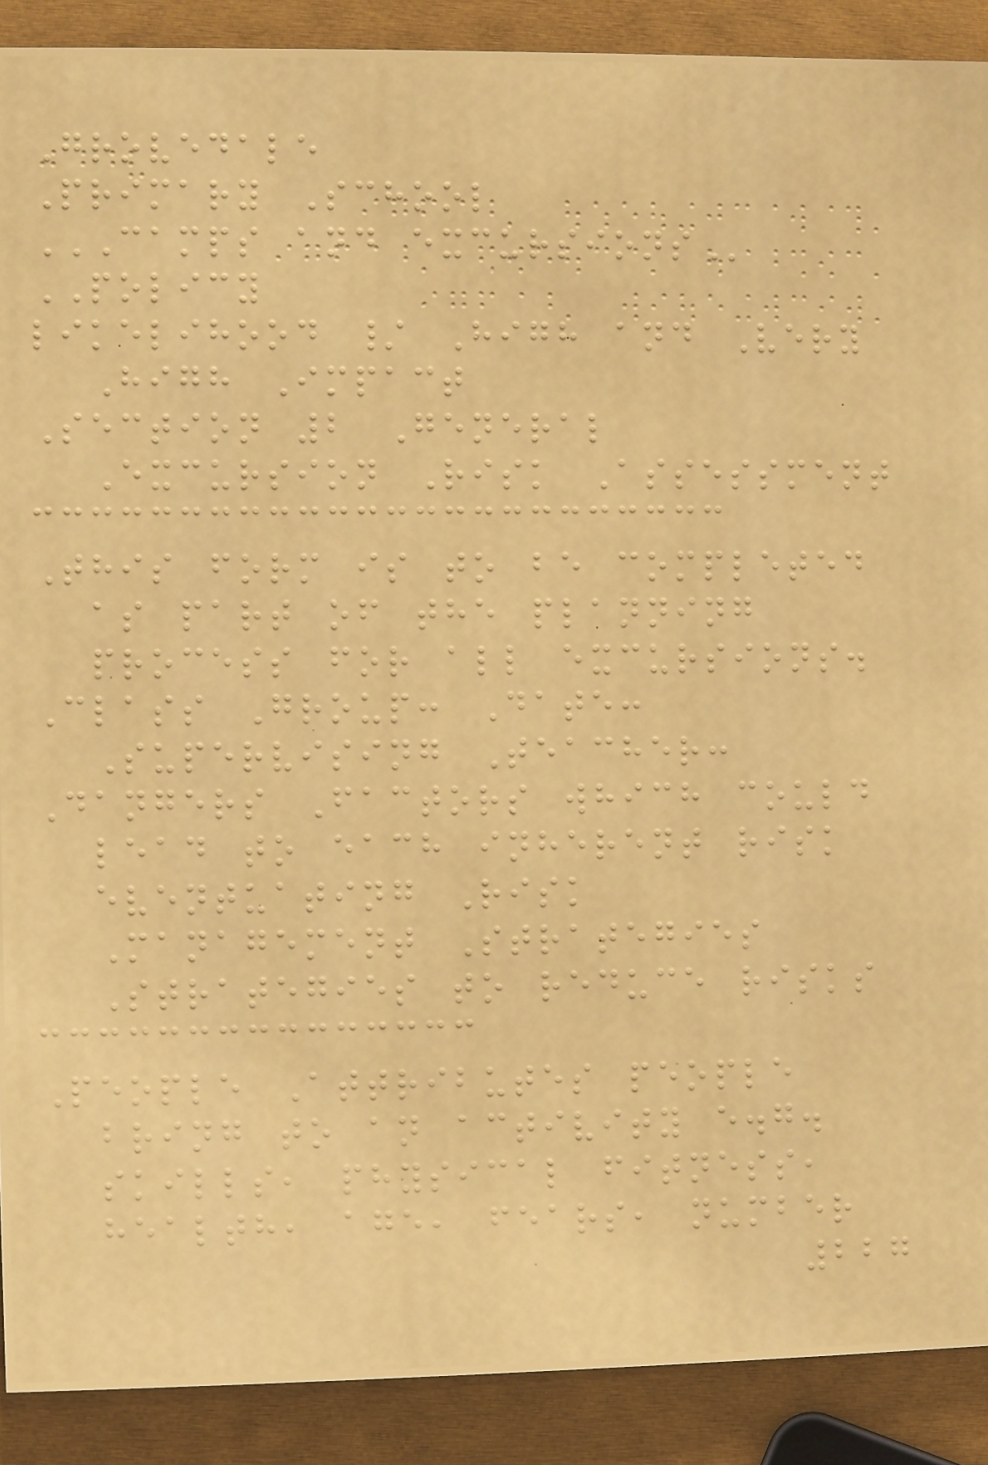Grovedale
Primary School
CAMPS AND EXCURSIONS
POLICY
likelihood / High and Very
High Impact
Section 2 General
Excursion Risk Assessment
This form is to be completed
as part of the planning
process for all excursions.
Class Group: Date:
Supervising Teacher:
Dangers Factors which could
lead to each inherent risk
eventuating Risk
Management Strategies
Strategies to reduce risks
People Attributes people
bring to an activity e.g.
skills, physical fitness,
health, age, fears, number
227
